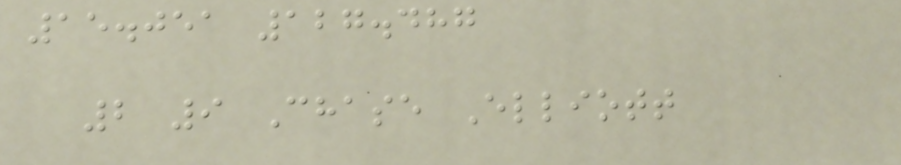15.051 127.487
2 9 Chase Elliott
